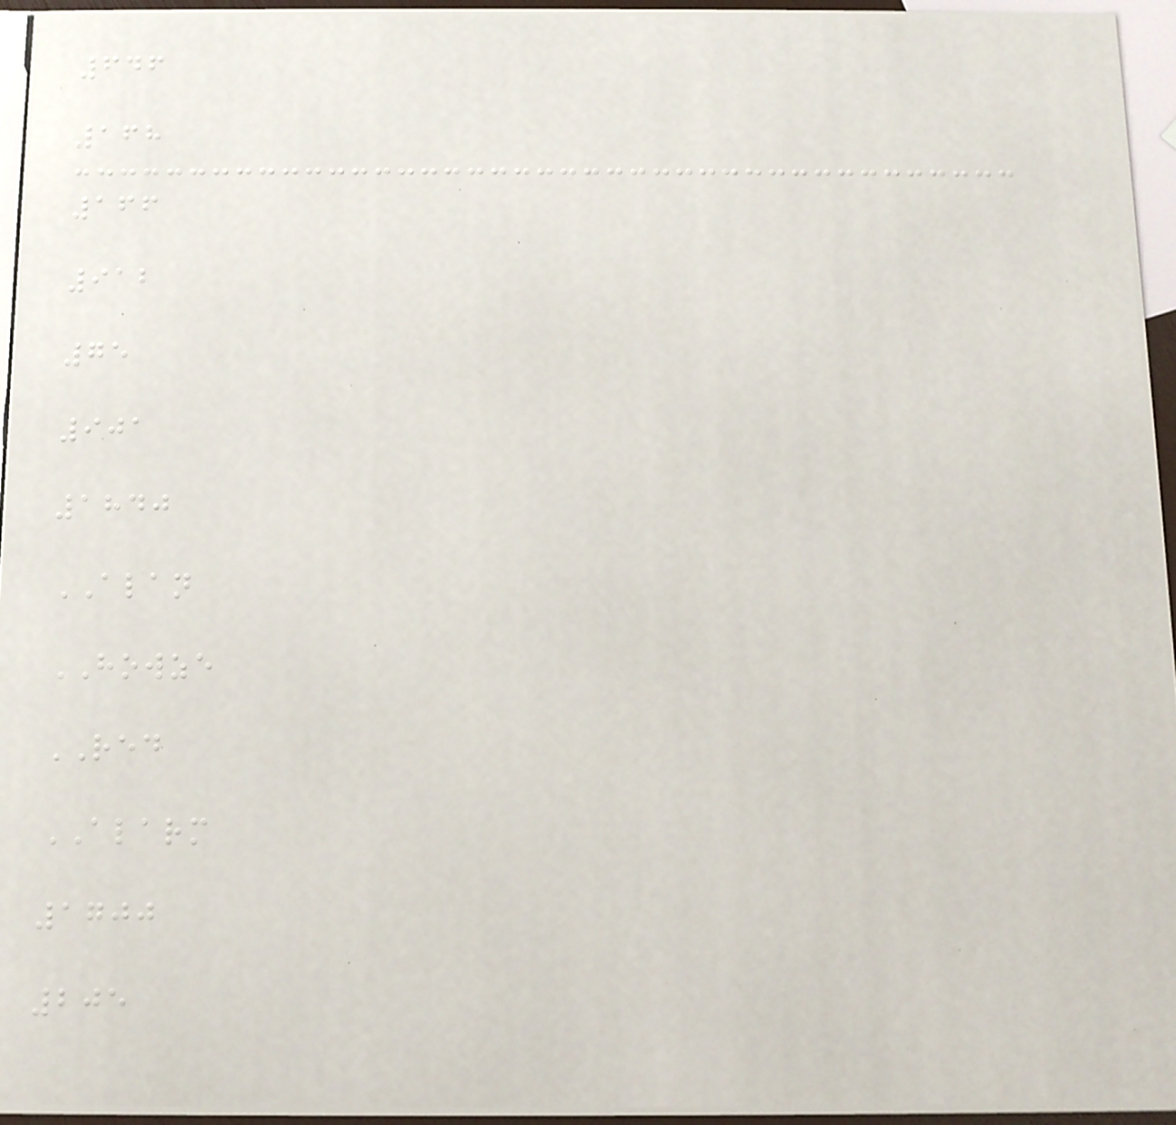646
168
166
912
75
901
1840
ALAN
HOWZE
RED
ALARM
1700
205
